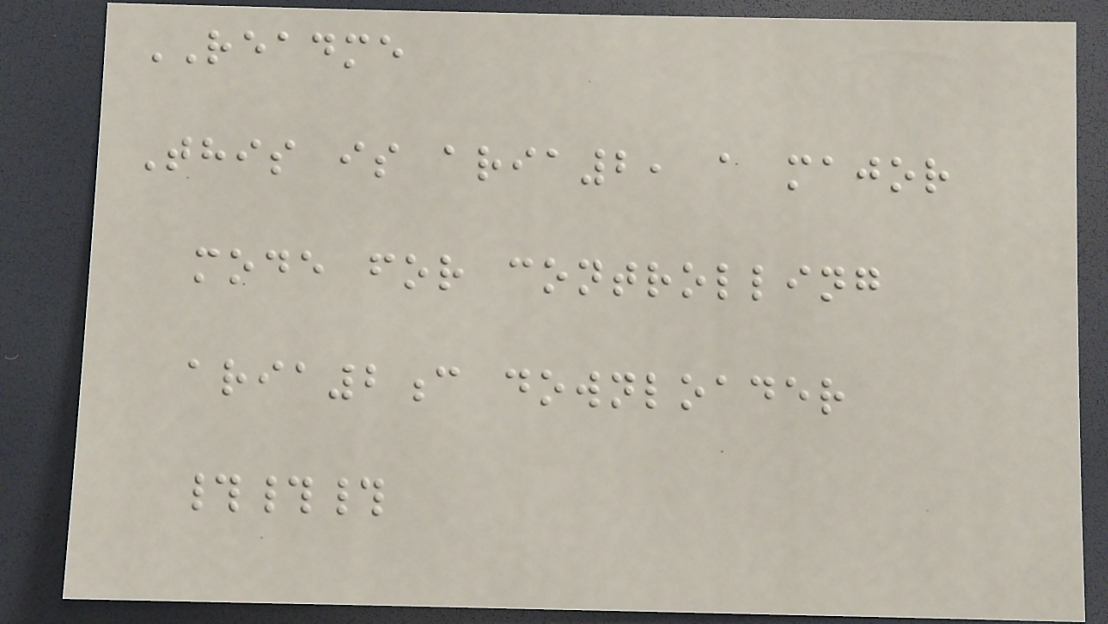README
This is aria2, a major
mode for controlling
aria2c downloader
###
